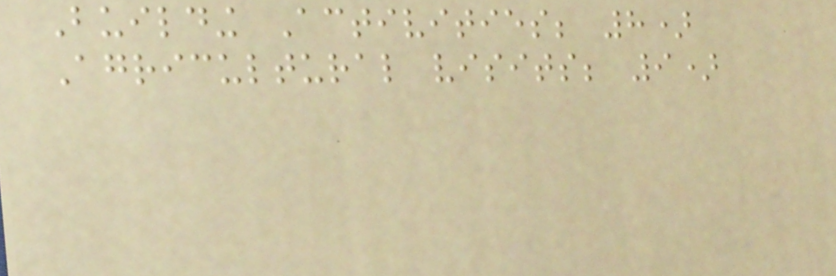Building Activities; 8)
Agricultural visits; 9)
